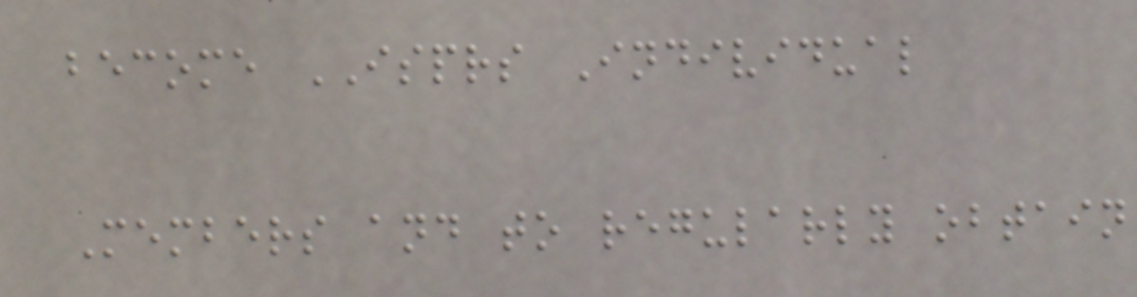become ISPRS Individual
Members and to regularly obtain
